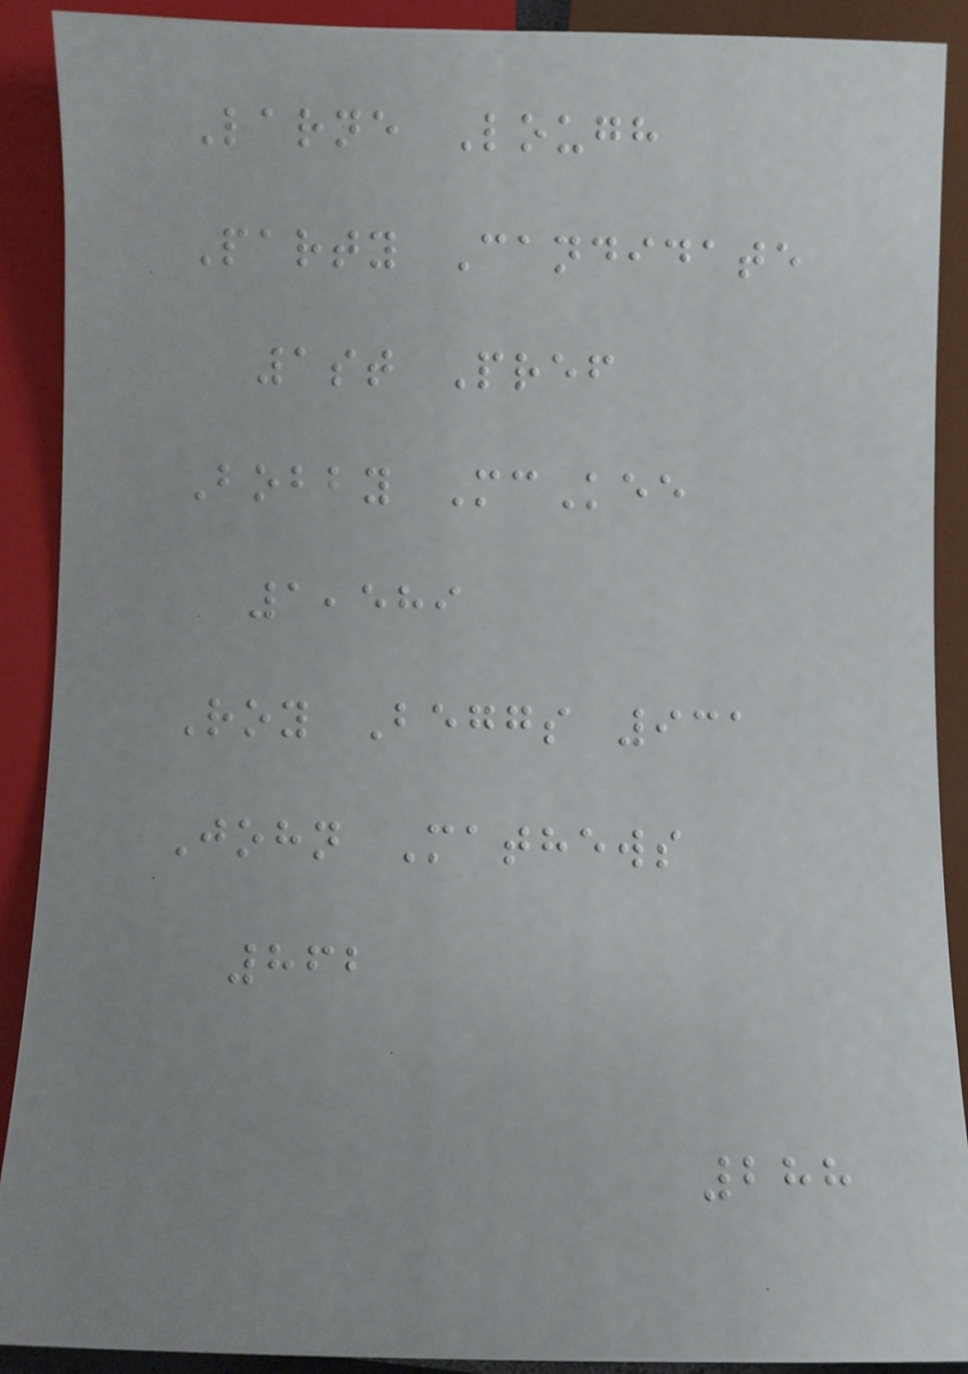Larne Lough
Party Candidate
1st Pref
Bobby McKee
1,589
Roy Beggs 931
John Mathews
862
288
